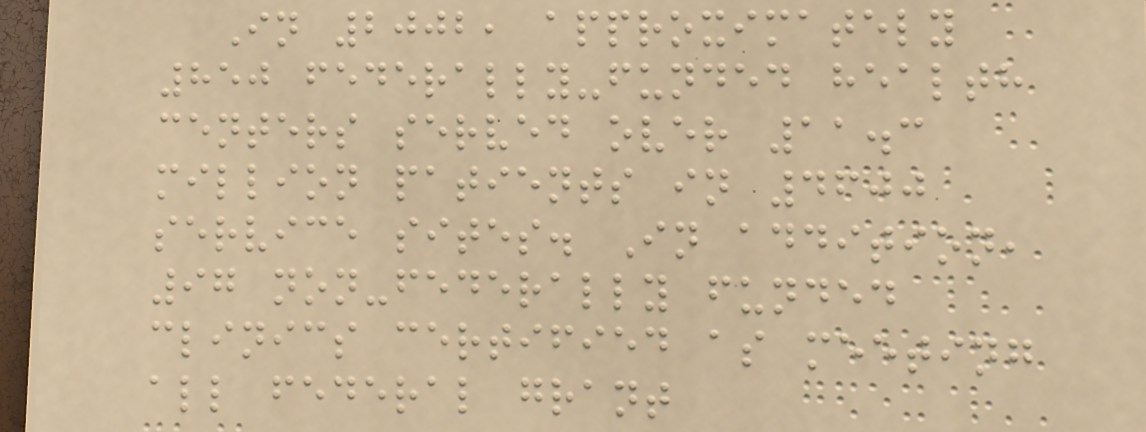In 2002, approximately
850 federally-funded health
centers served over 11.3
million patients in 4600
service sites. In addition,
97 non-federally funded
clinics certified as meeting
all federal grant
